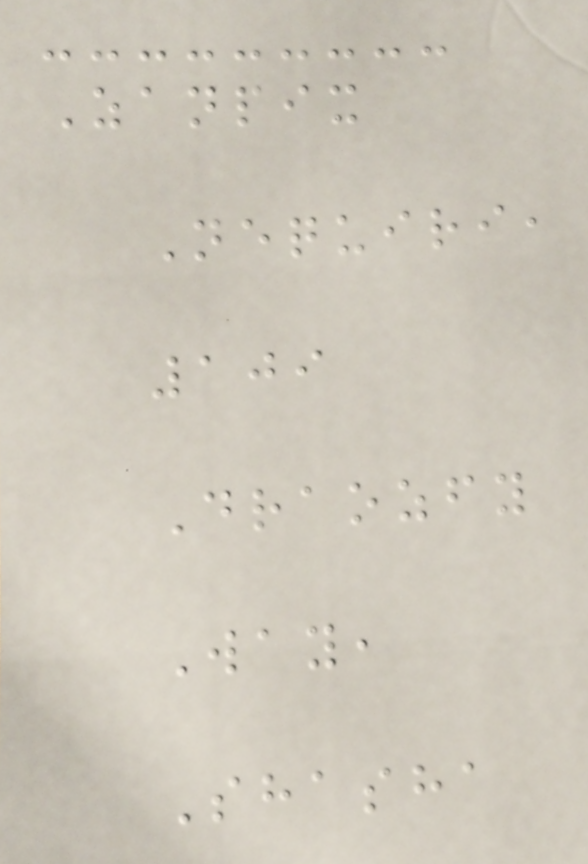Zanpix
Nequiri,
109
Draozfy
Way,
Shasha
